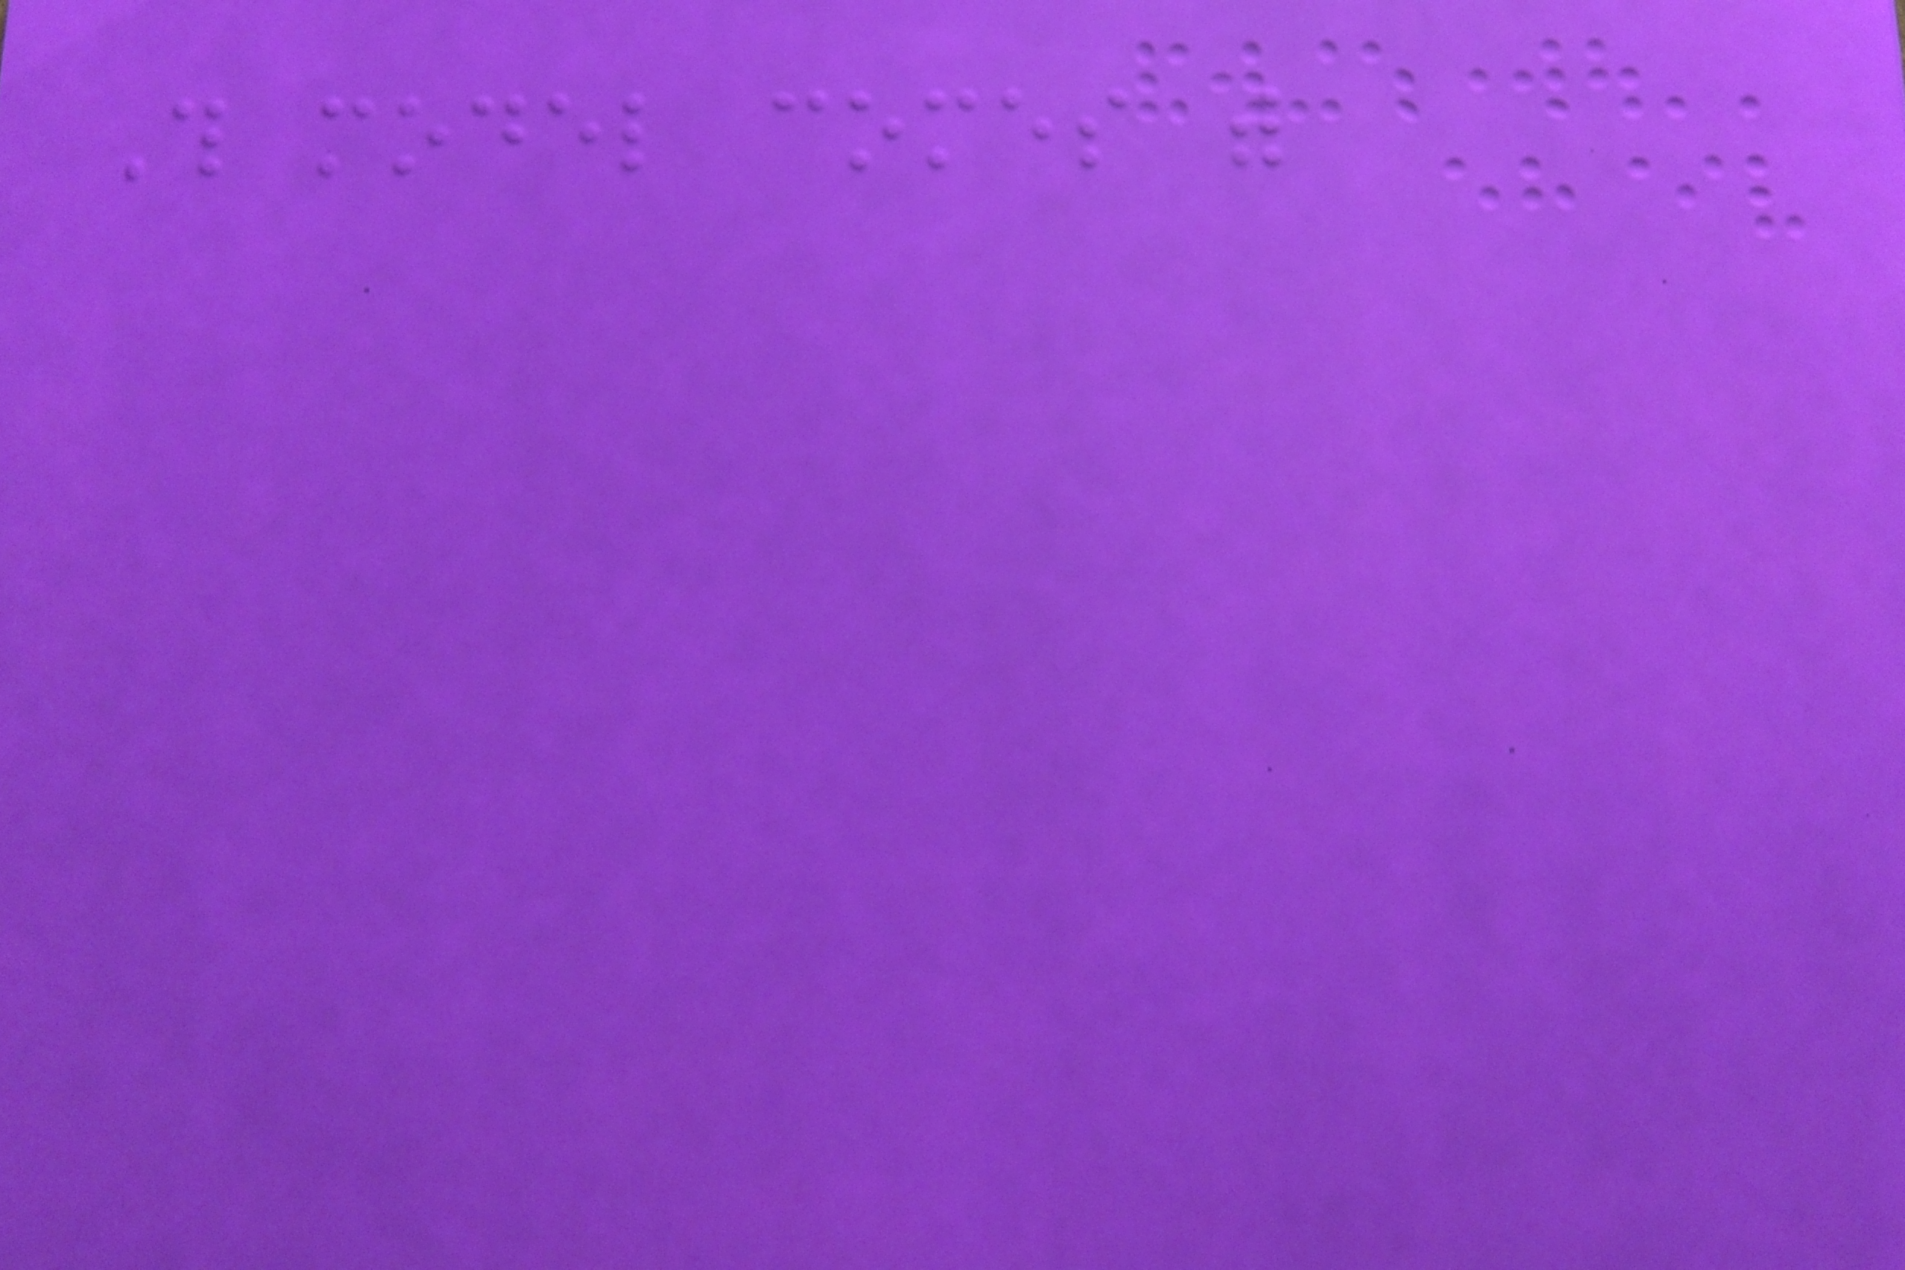This model comes with
